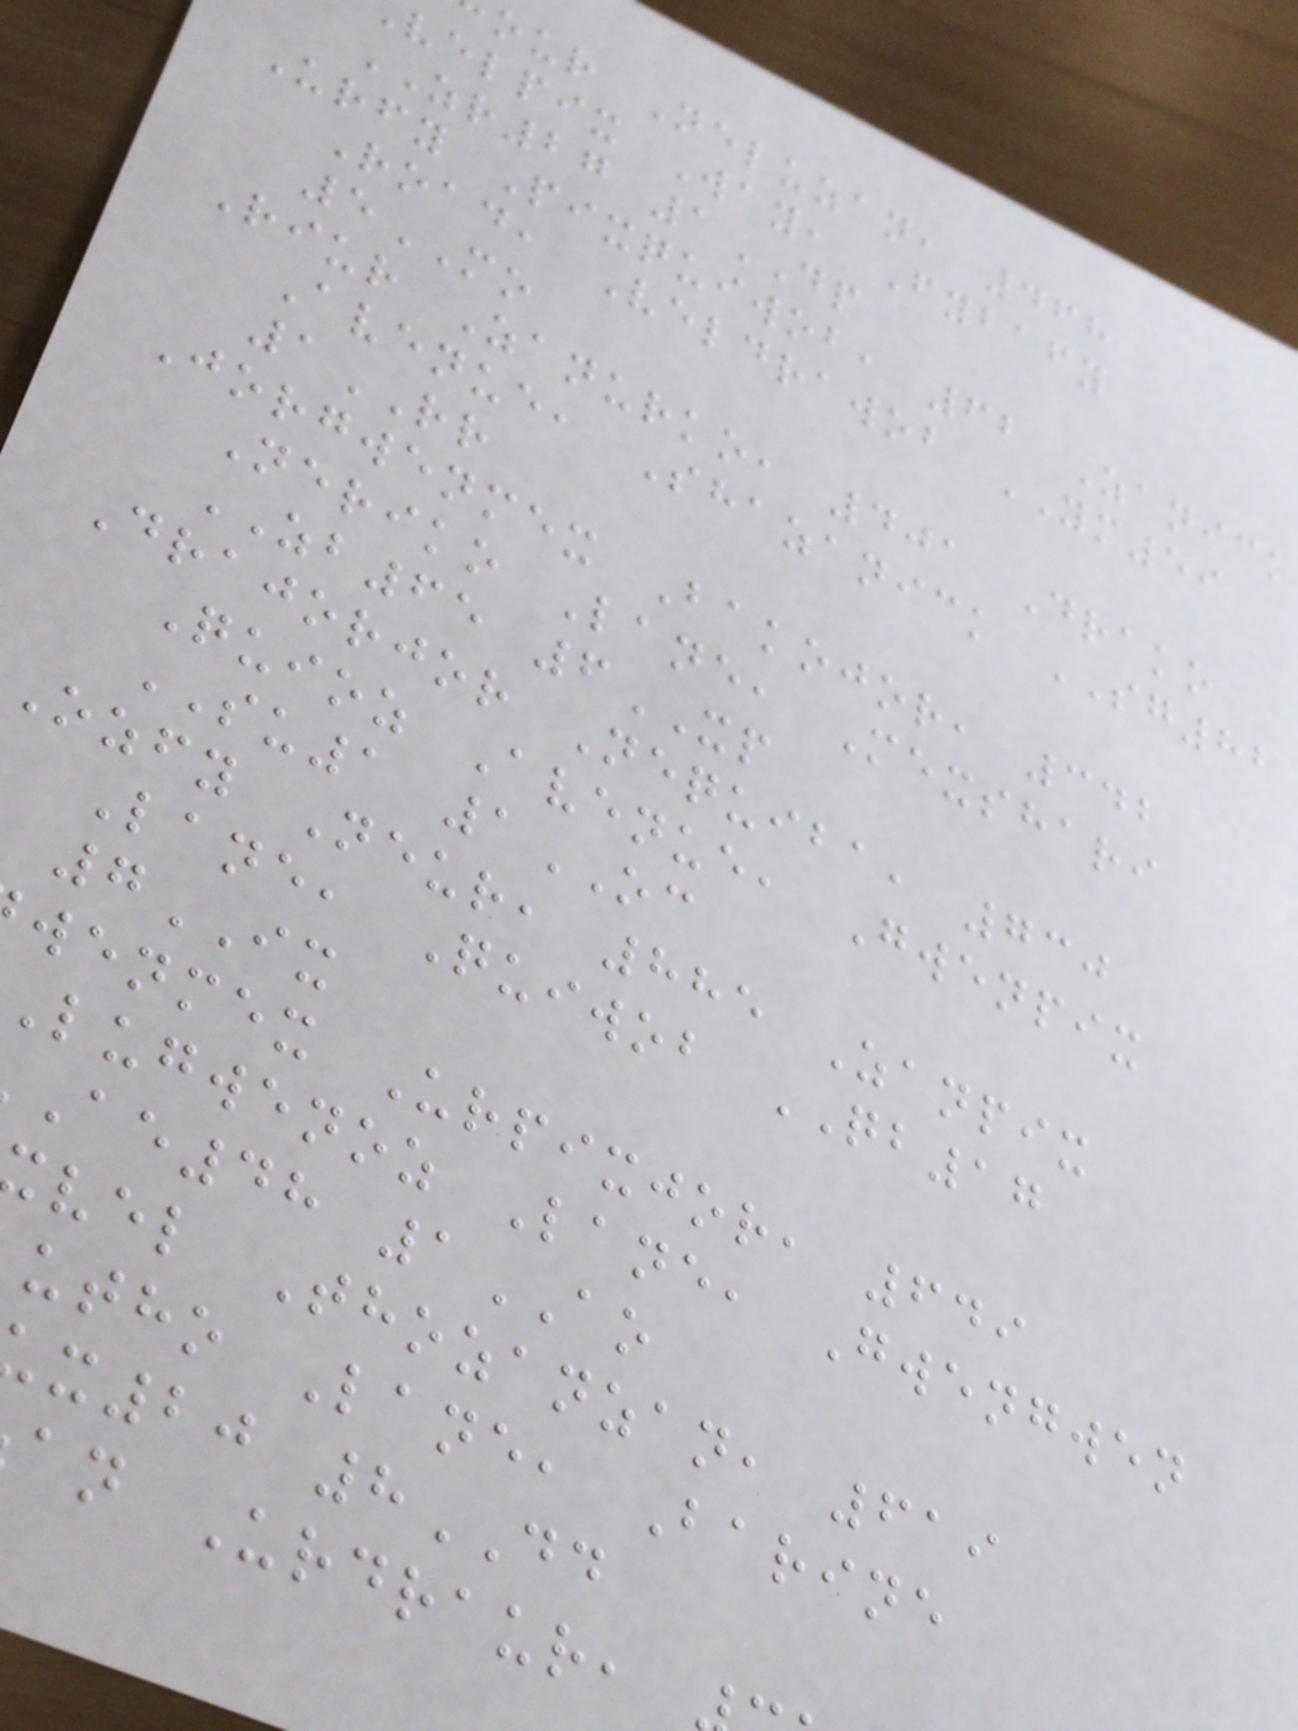our Neluzan, 468
velpix Way, Fybafy
ZR27 1DP
Urfy Pixquiwob, 62 Zanick
Road, Veldrawob YM59
5MO
Riur Zanurko, 401 Drako
Avenue, Shazanick SG82
1RR
Jorgwenmex Bakojor, 342
Neriko Lane, Mexshari
ZB65 6XP
Drajorjor Nequiba, 730
Quioz Avenue, Gwenpix
SU1 1OC
Ozfy Neur, 885 Zanpix
Lane, Quiwob QB17
7IX
wenmex Urpixjor, 649
lugwenoz Lane, Gwengwen
ae48 1AO
vel Thozanzan, 619
utho Lane, Barine
x20 8DD
an Urdraur,
